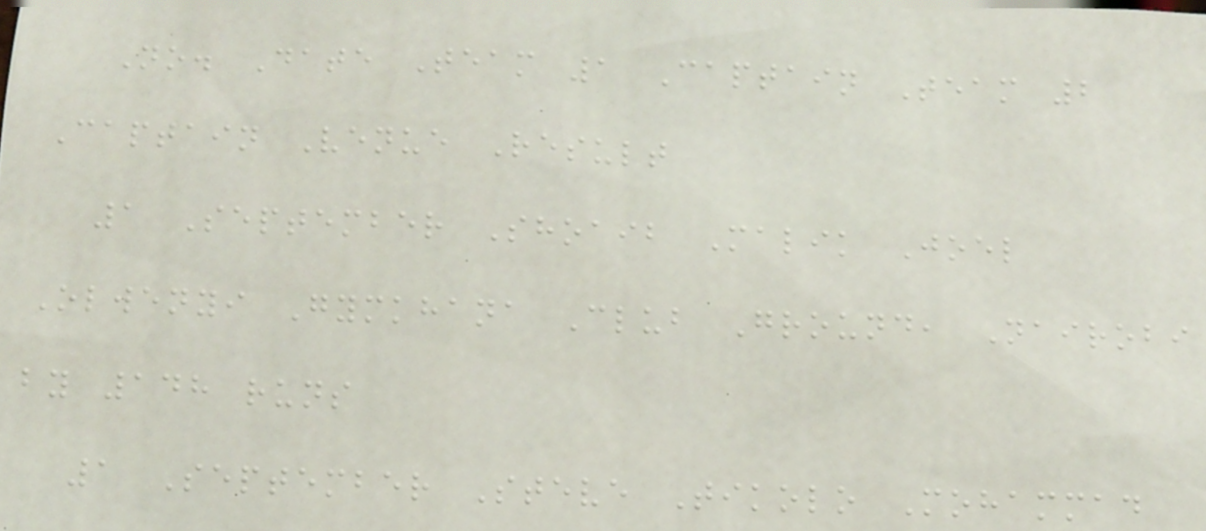No. Date Team 1 Captain Team 2
Captain Venue Result
1 September Shoaib Malik Joel
Olwenyi Gymkhana Club Ground, Nairobi
by 148 runs
1 September Steve Tikolo Mohammad
